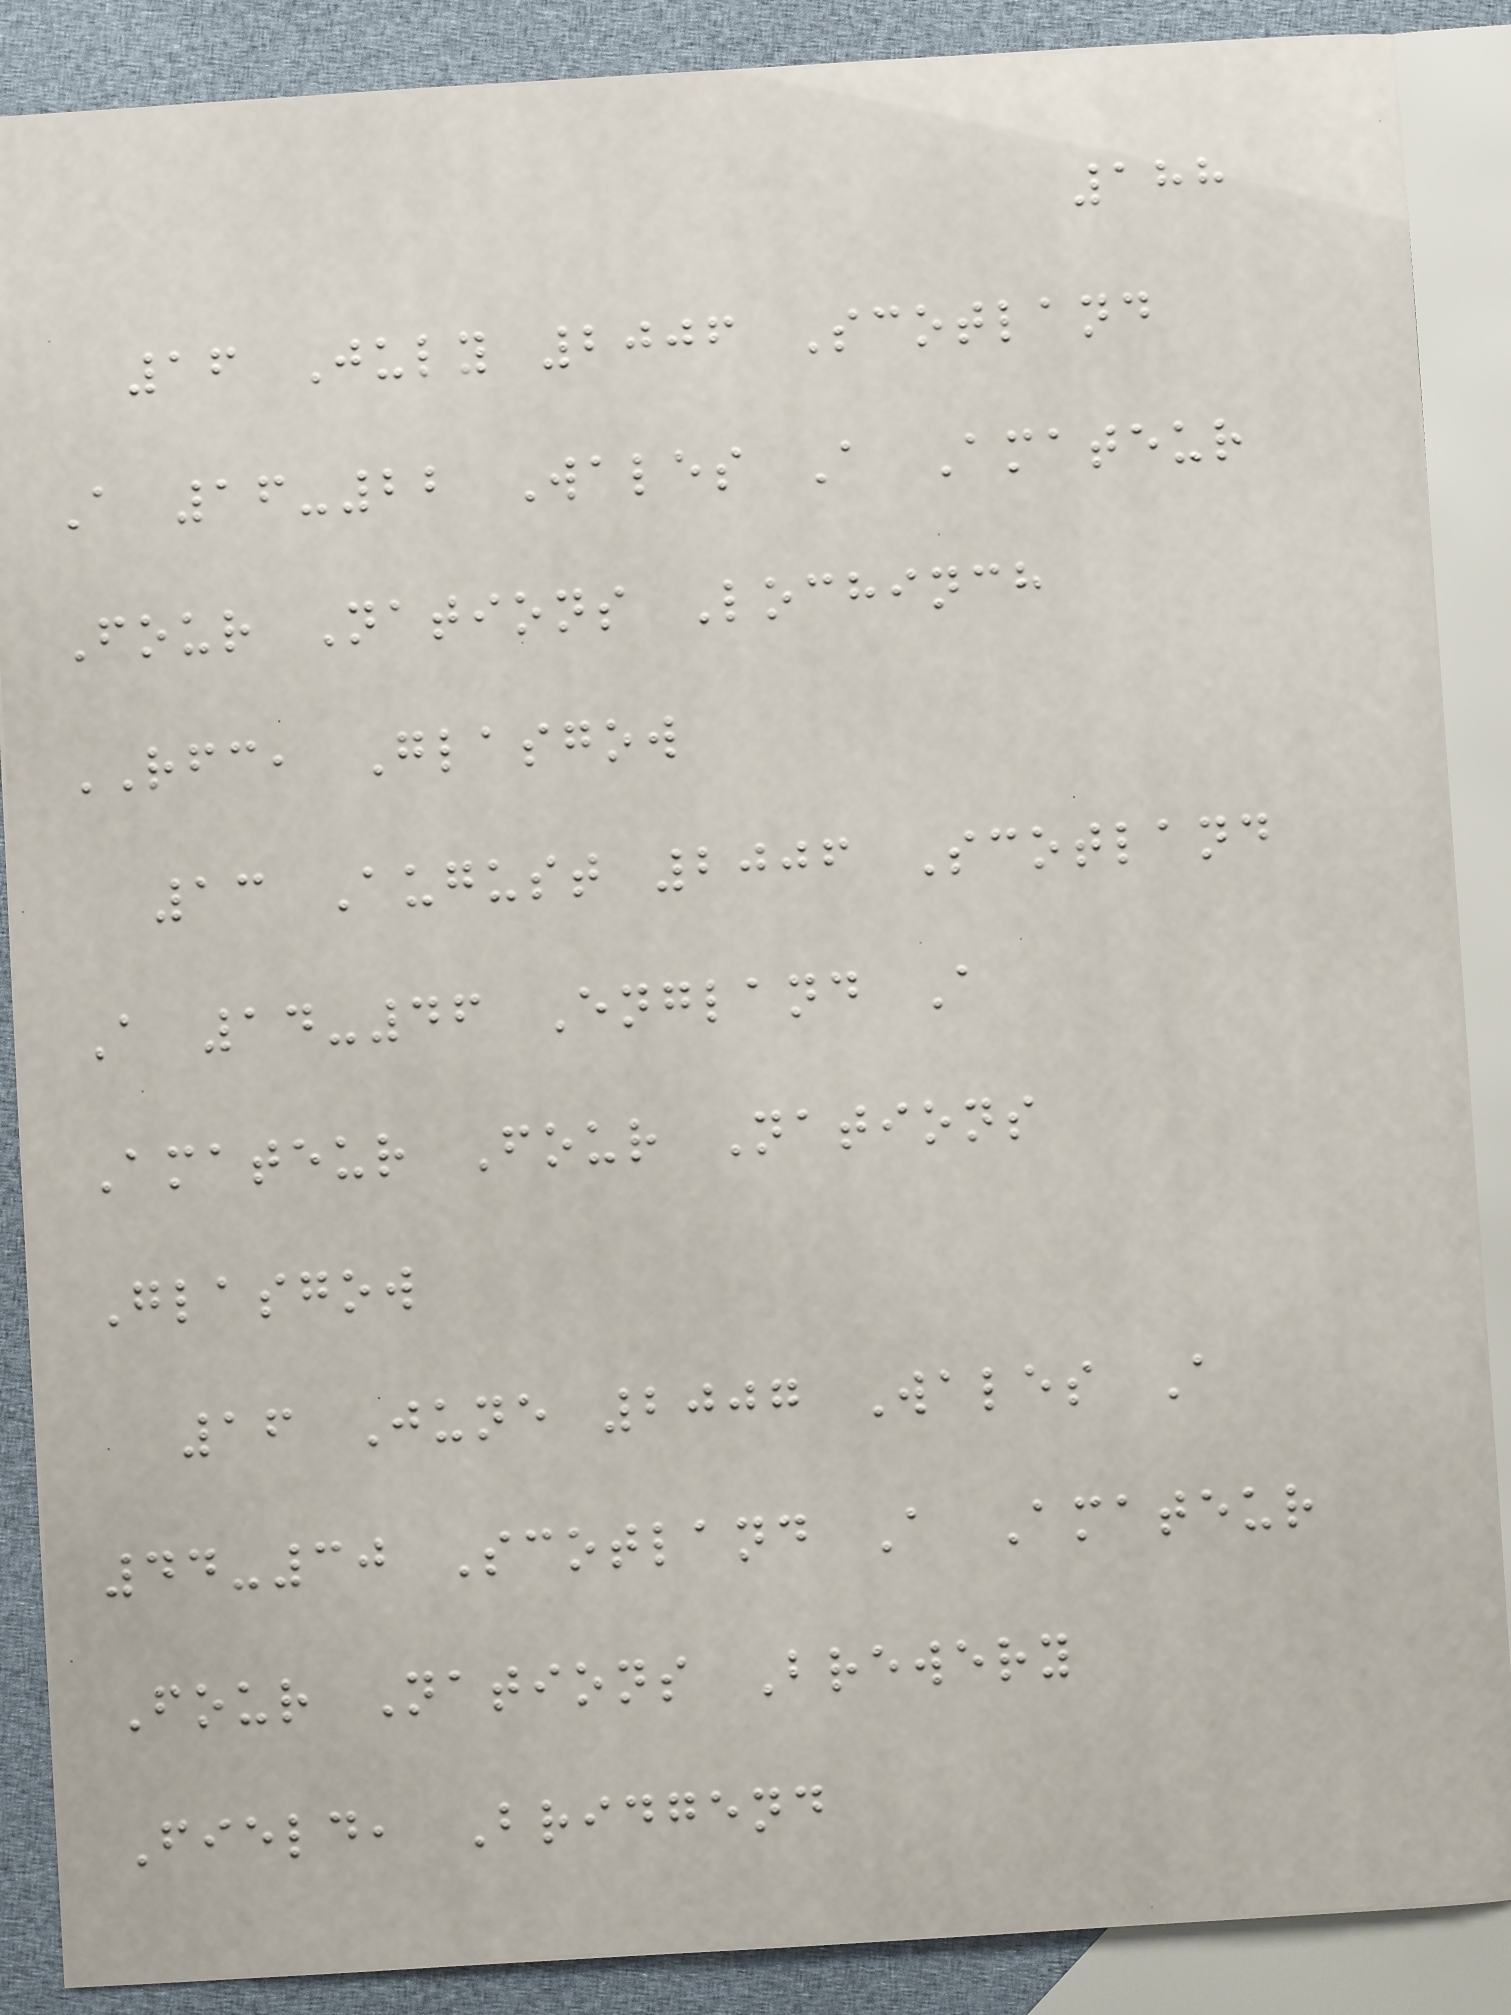188
16 July 2006 Scotland
A 16-22 Wales A Amateur
Four Nations Lochinch
RFC, Glasgow
13 August 2006 Scotland
A 14-46 England A
Amateur Four Nations
Glasgow
16 June 2007 Wales A
44-30 Scotland A Amateur
Four Nations Brewery
Field, Bridgend
